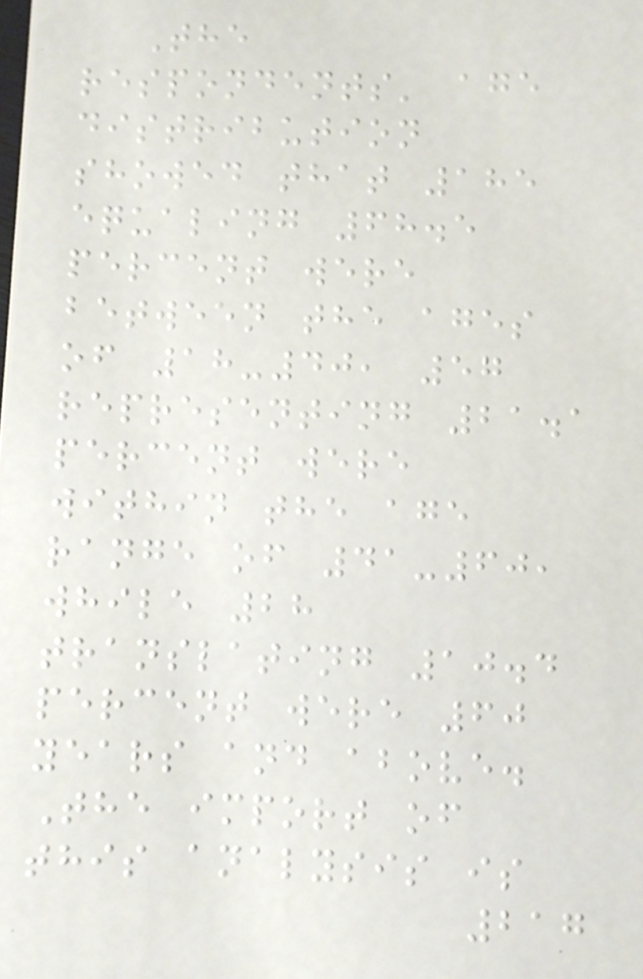The
respondents' age
distribution
showed that 185
equaling 68.5
percent were
between the ages
of 18-40, 57
representing 21.1
percent were
within the age
range of 41-60,
while 28
translating 10.4
percent were 60
years and above.
The import of
this analysis is
217
